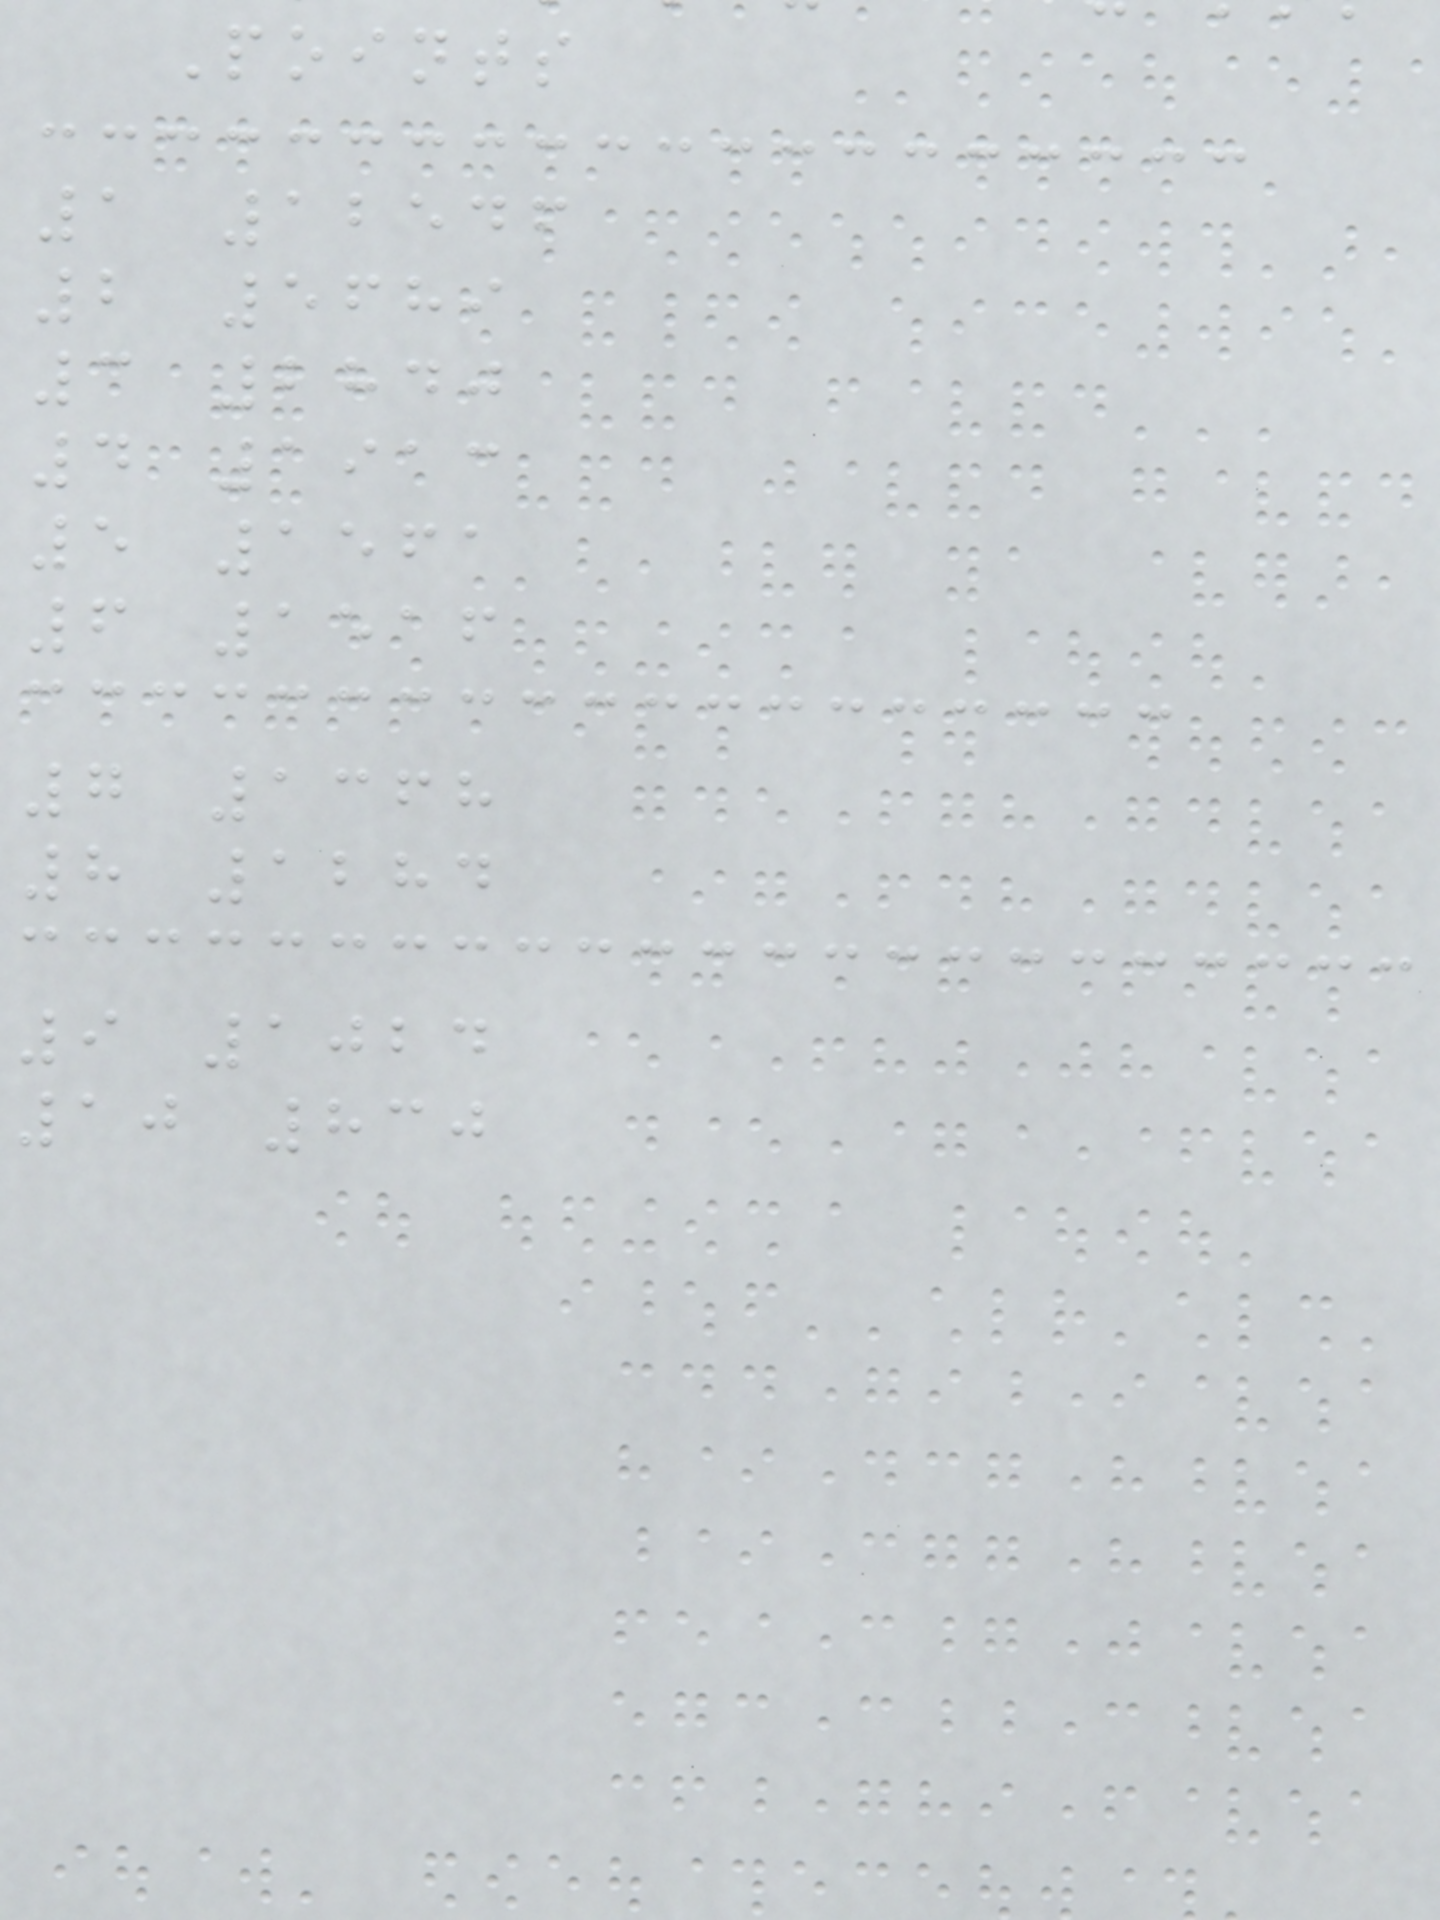Points
1 12546
2 5689
3 2840
4 1913
5 1561
6 1516
7 1368
8 1284
9 1024
10 830
